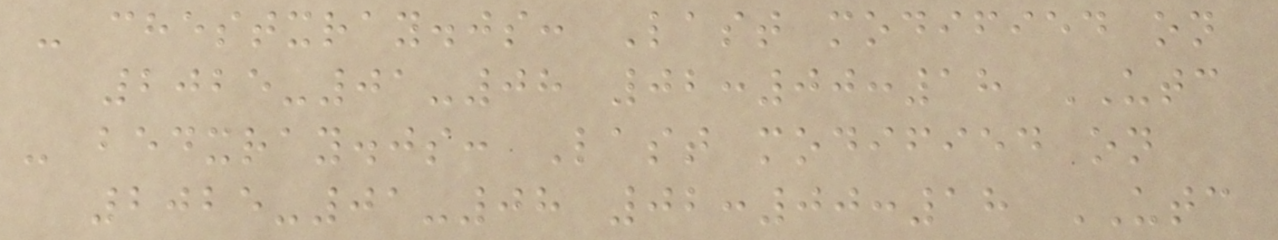- chestxray.js: Last modified on
2025-01-08 02:00:18 UTC
- bedxray.js: Last modified on
2025-01-08 02:00:18 UTC
